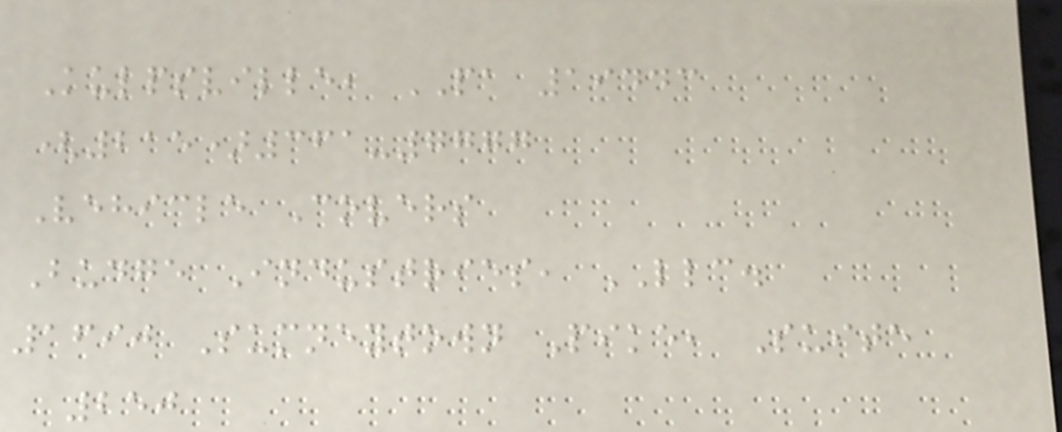Kulpsville, PA 19443
(215)361-7777
Vehicle Covers
Budge Industries, LLC.
1690 Sumneytown Pike, Suite
250
